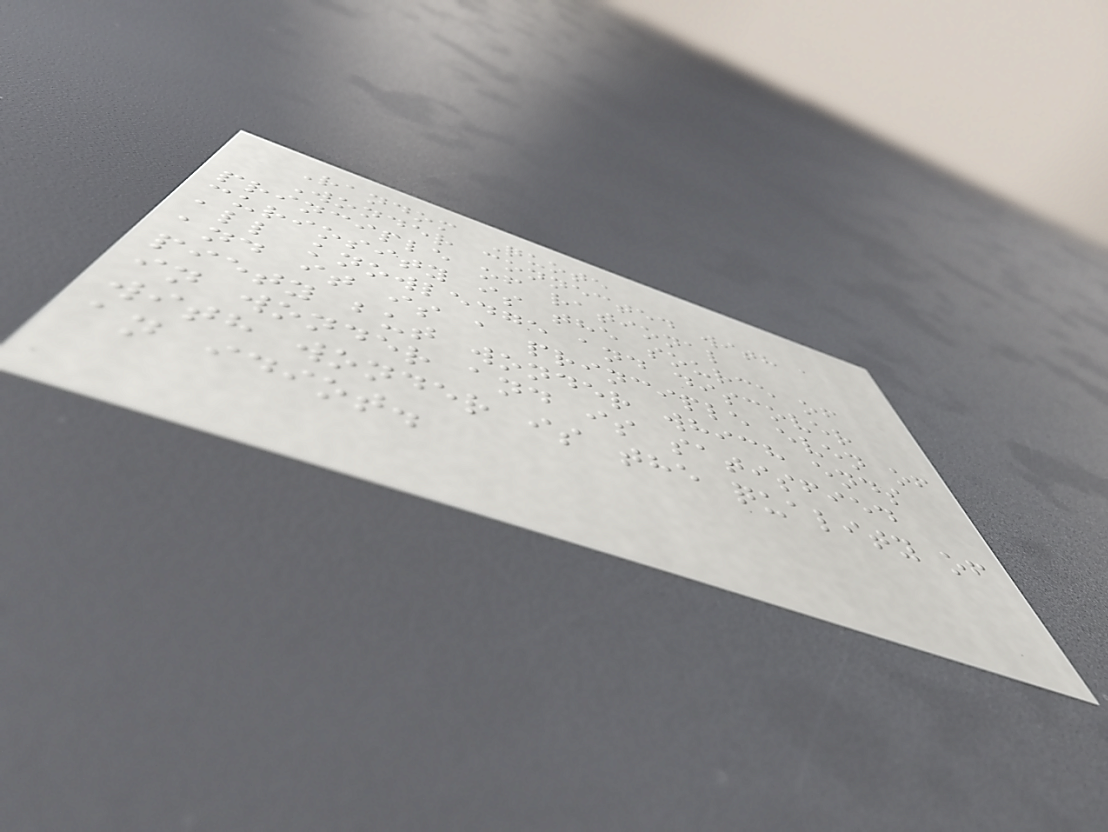Random Quote
Wonder connected with a
principle of rational
curiosity is the source of
all knowledge and discover
and it is a principle even of
piety but wonder which ends
in wonder and is satisfied
with wonder is the quality of
an idiot.
